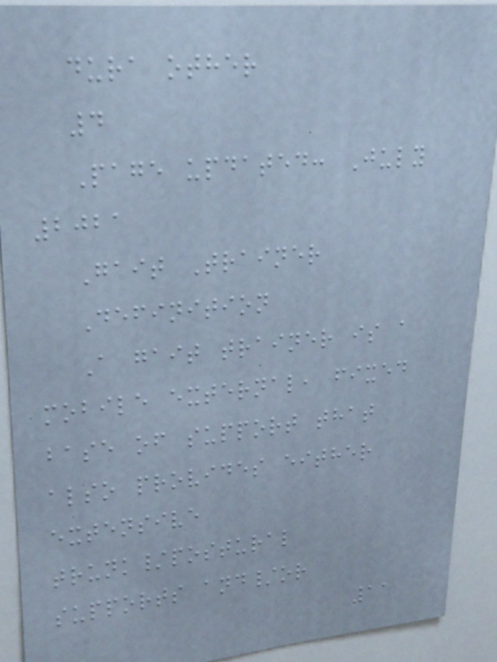dura other
4
Page updated: July
2021
Gait Trainer
Definition
A gait trainer is a
mobile external, fixed
base of support that
also provides either
extensive
trunk/postural
supports and/or
11
